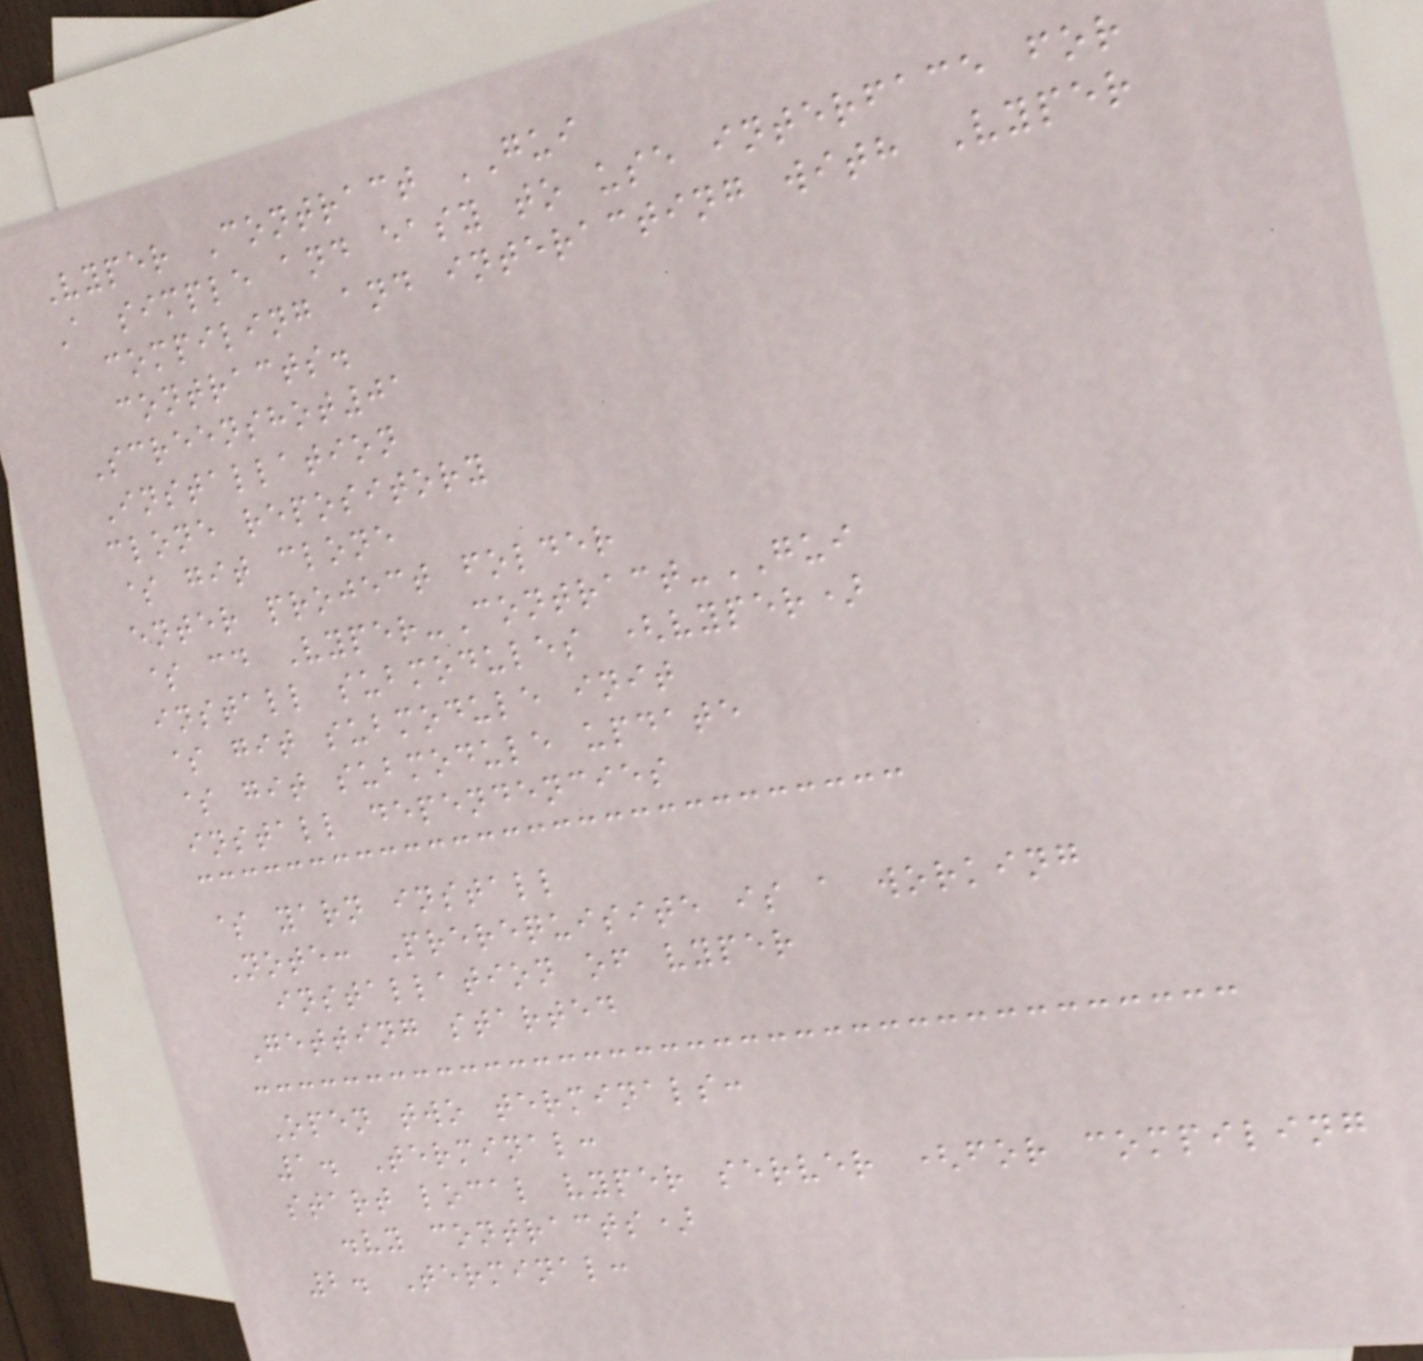Vyper Contract GUI
A simple and easy to use interface for
compiling and interacting with Vyper
contracts.
Screenshot01
Installation
clone repository
$ git clone
enter project folder
$ cd Vyper-Contract-GUI
install submodules (vyper)
$ git submodule init
$ git submodule update
install dependencies
$ yarn install
Note: Prerequisite is a working
installation of vyper
Getting started
Open two terminals:
1. Terminal:
start local vyper server (for compiling
.vy contracts)
2. Terminal:
